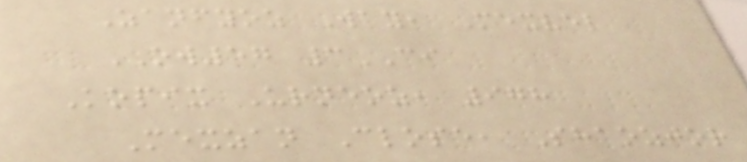Zanfyoz Way, Mexvel
OW57 3CI
Kopix Urneoz, 978
Mexzan Close, Shaozjor
